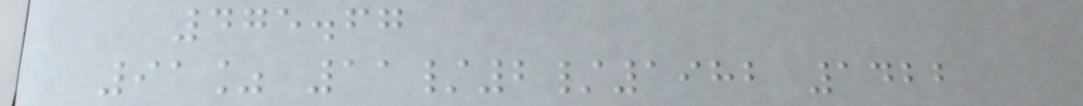475.67
91% 11/2/1982 1422
